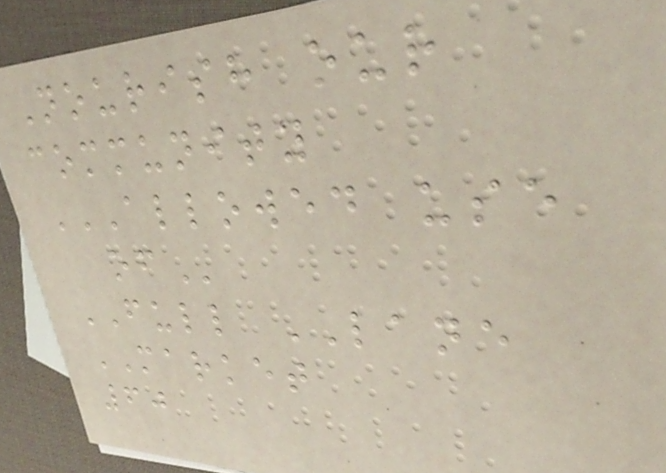Nourish our
community
ALLOWED USE
OF
FULL LANE
MARKET
60
